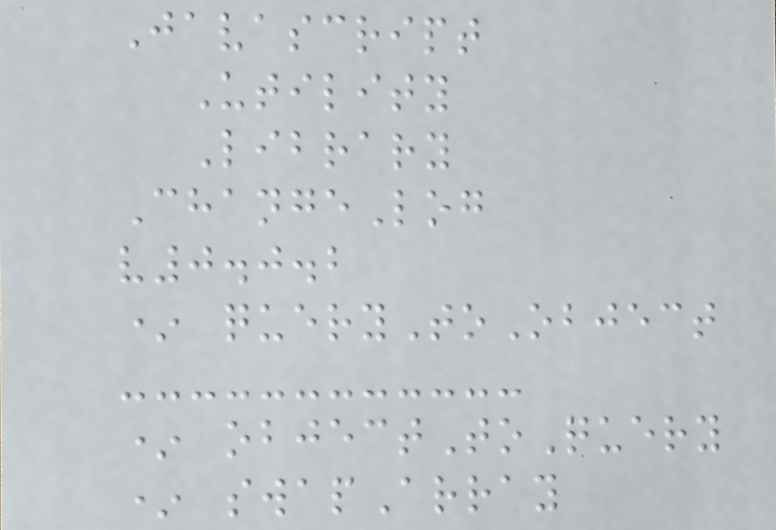Javascript
Utility
Library
ChangeLog
v0.0.2
* queryToObject
* objectToQuery
* swapArray
